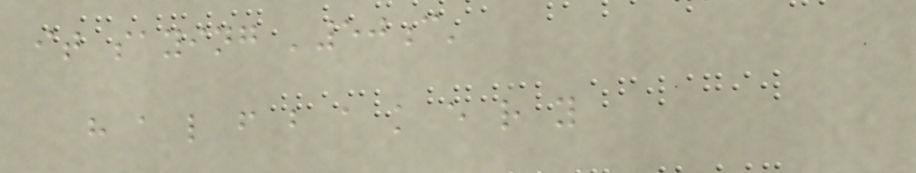it saying '50c'
h a l f b a k e r y
